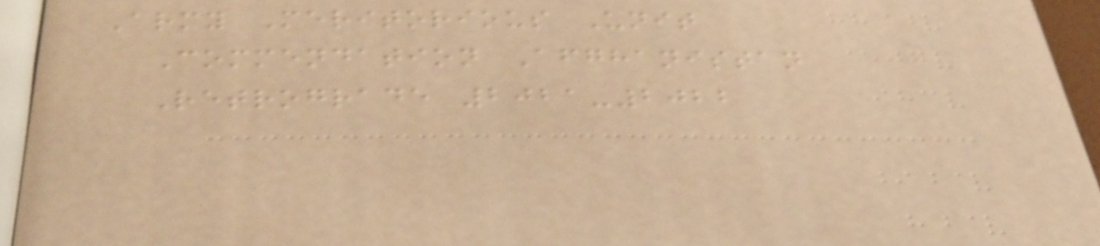Army Meritorious Unit
Commendation Afghanistan
Retrograde 2021-2022
